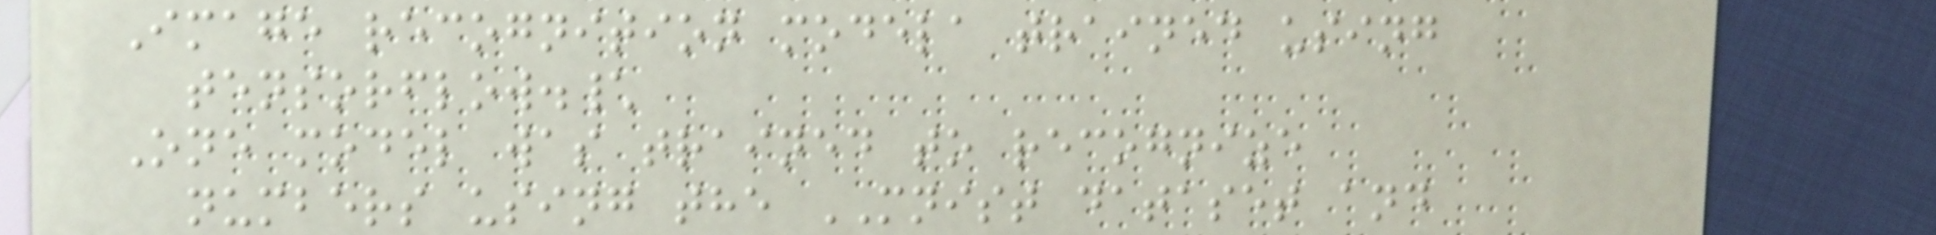Image recognition modela trained using
tensorflow.\
One model was trained to recognize
numbers using the MNIST dataset and
